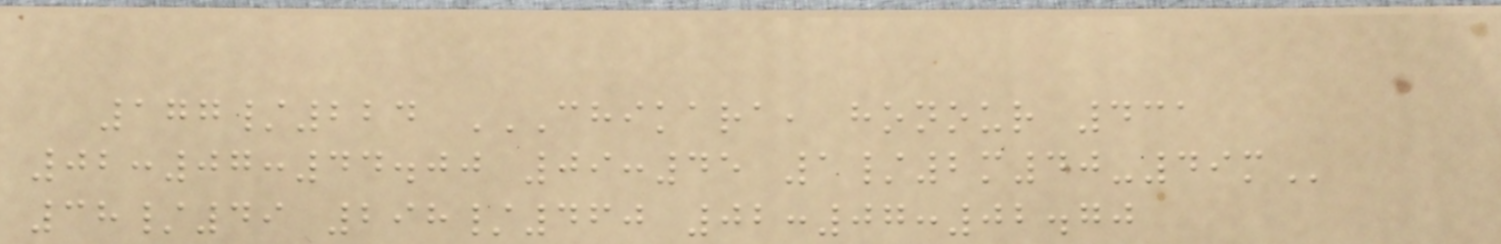177/224 CHIKARA, HONOUR 431
02:07:44.00 09:45 1/2M40-49M
38/49 298/460 02:07:02.70
